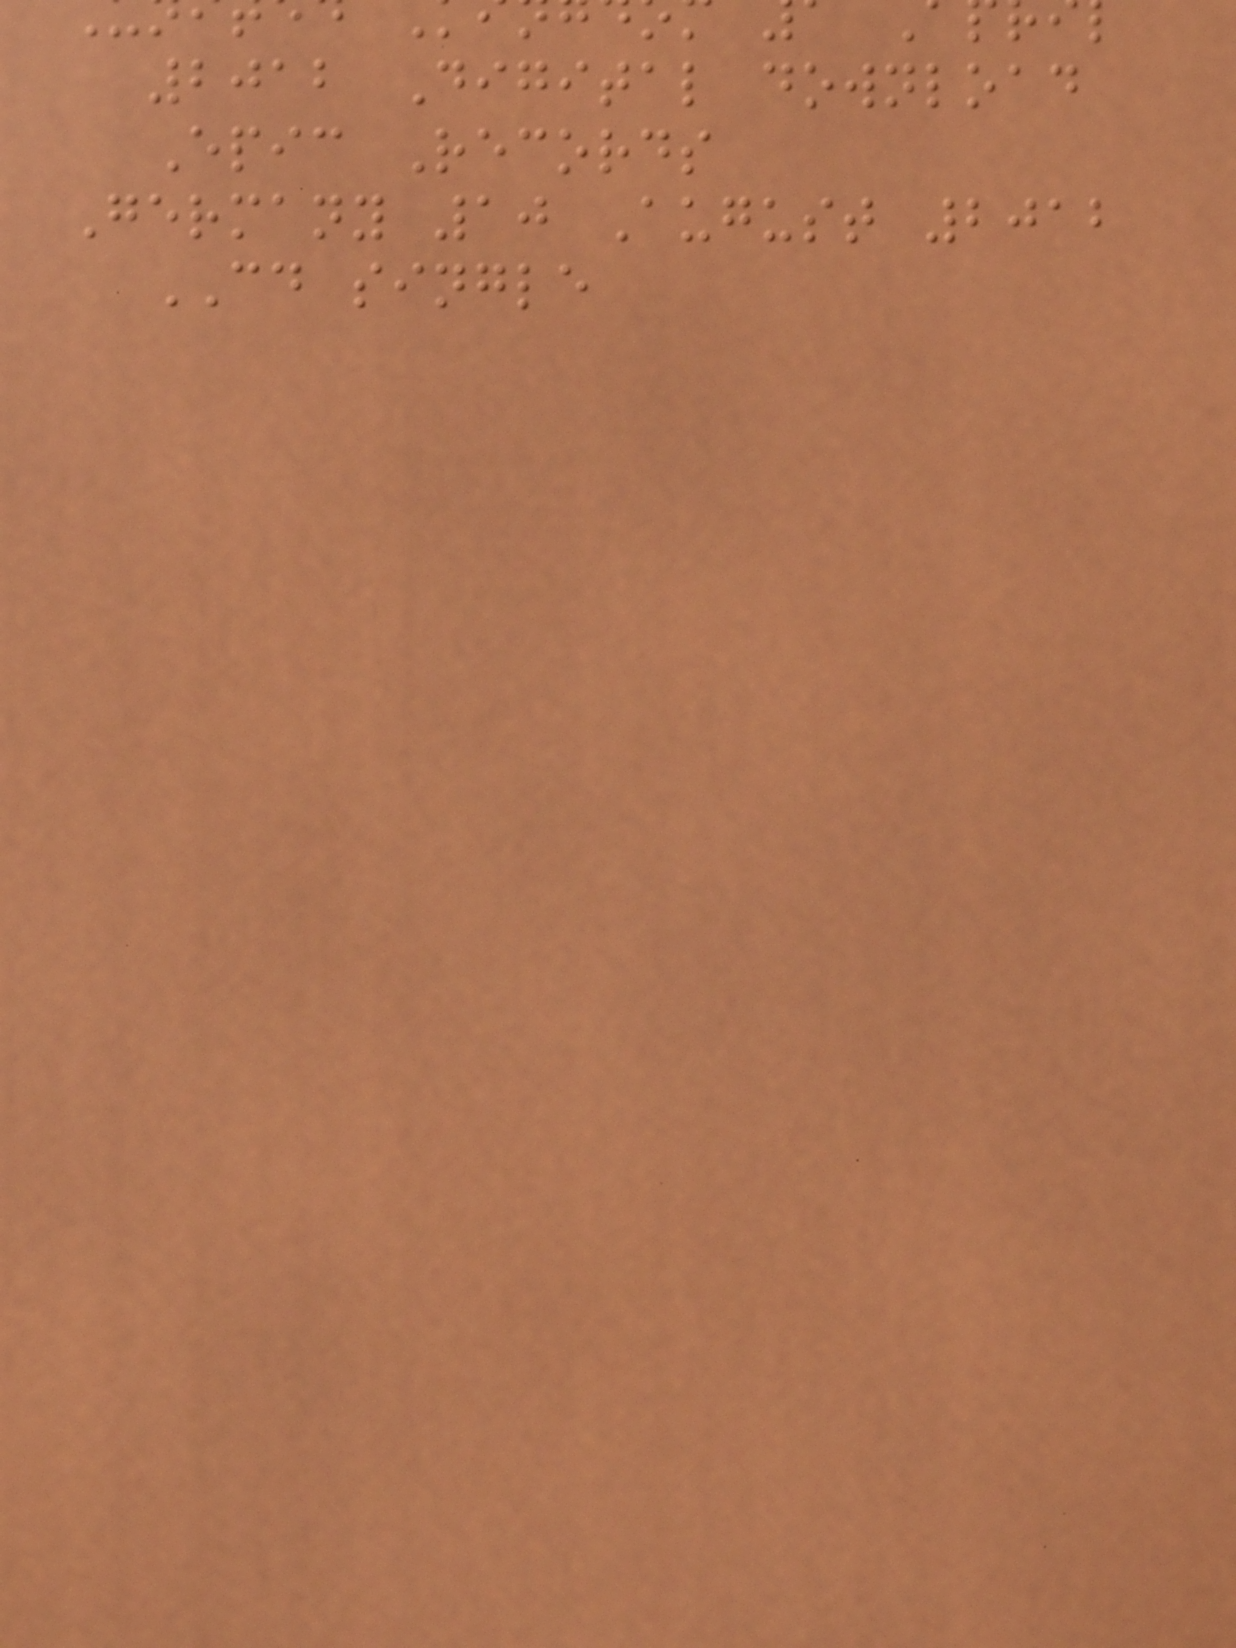2012 Digital download
Epic Records
Germany 10 August 2012
CD single
